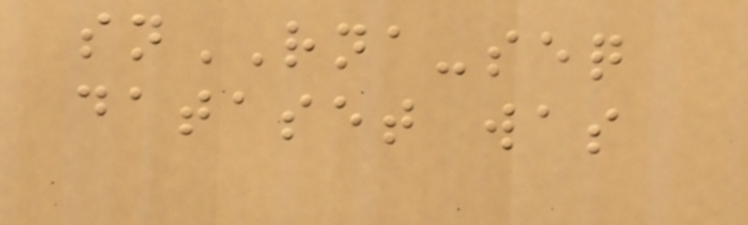snRNA-seq
dataset was
